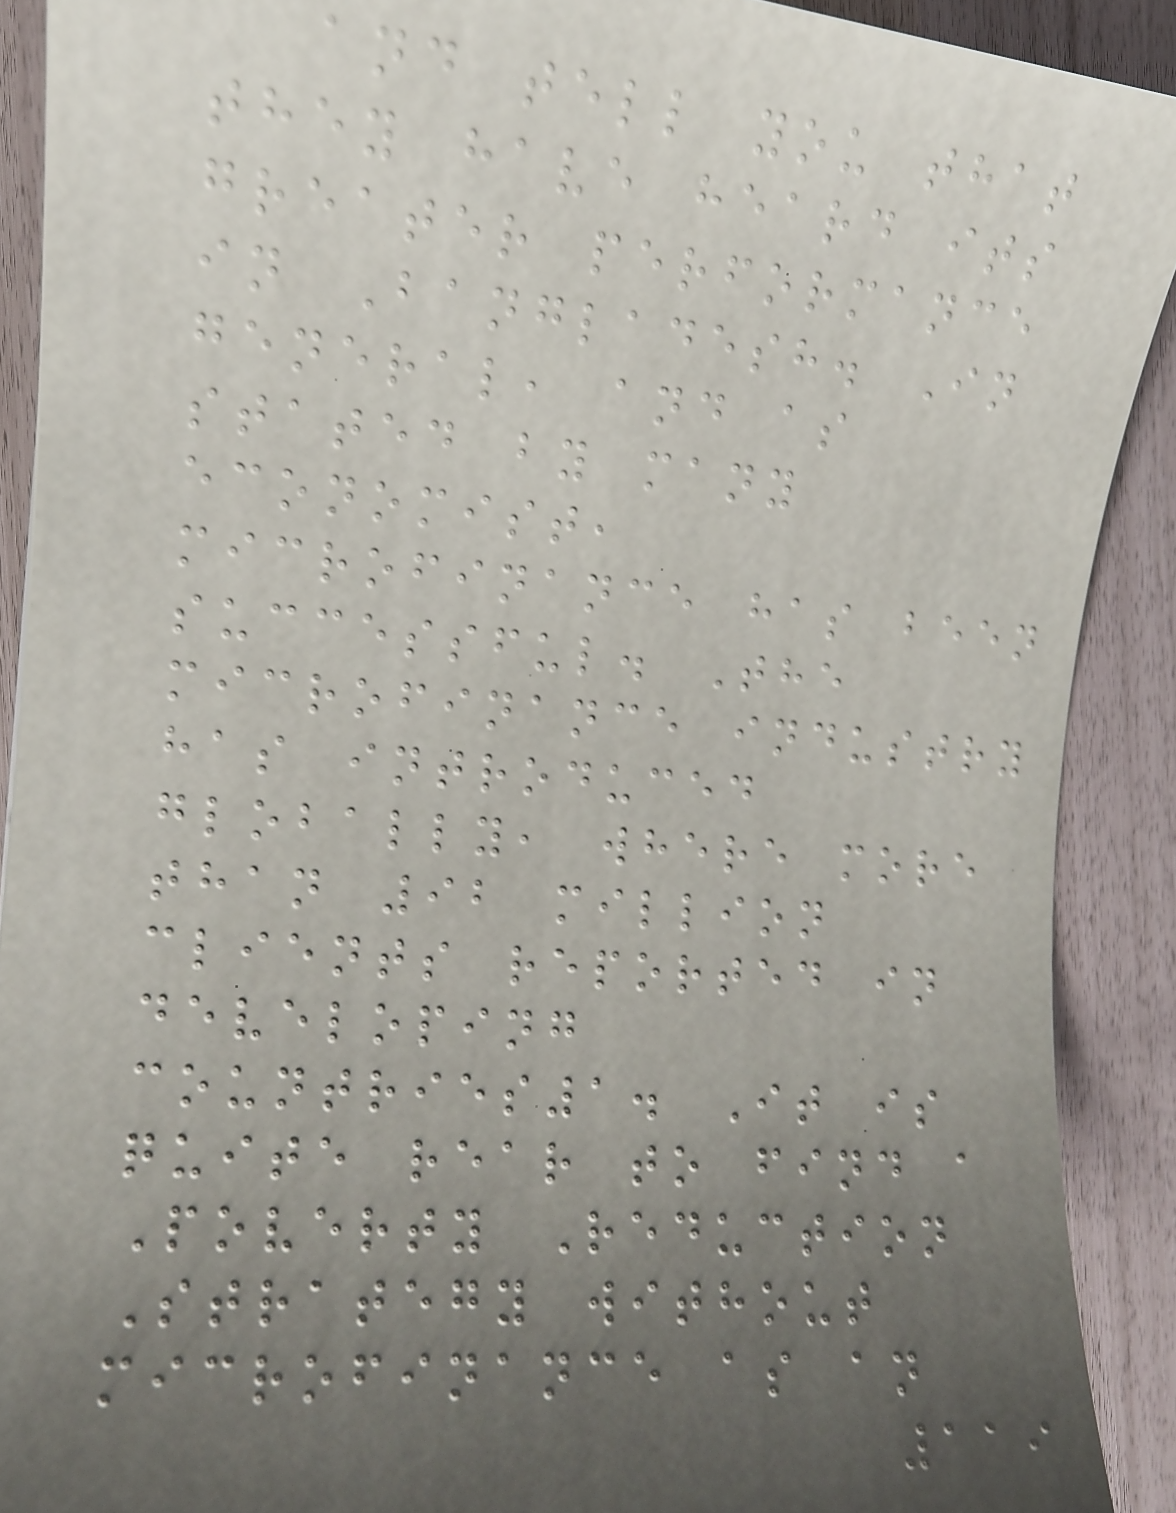and tell you that
they have heard its
greater performance
in Bangladesh. In
general, and as
stated by many
economist,
microfinance has been
successful. The
microfinance industry
has introduced
globally, where more
than 92 million
clients reported in
developing
countries1. It is
quite rear to find a
Poverty Reduction
Strategy without
microfinance as an
119
